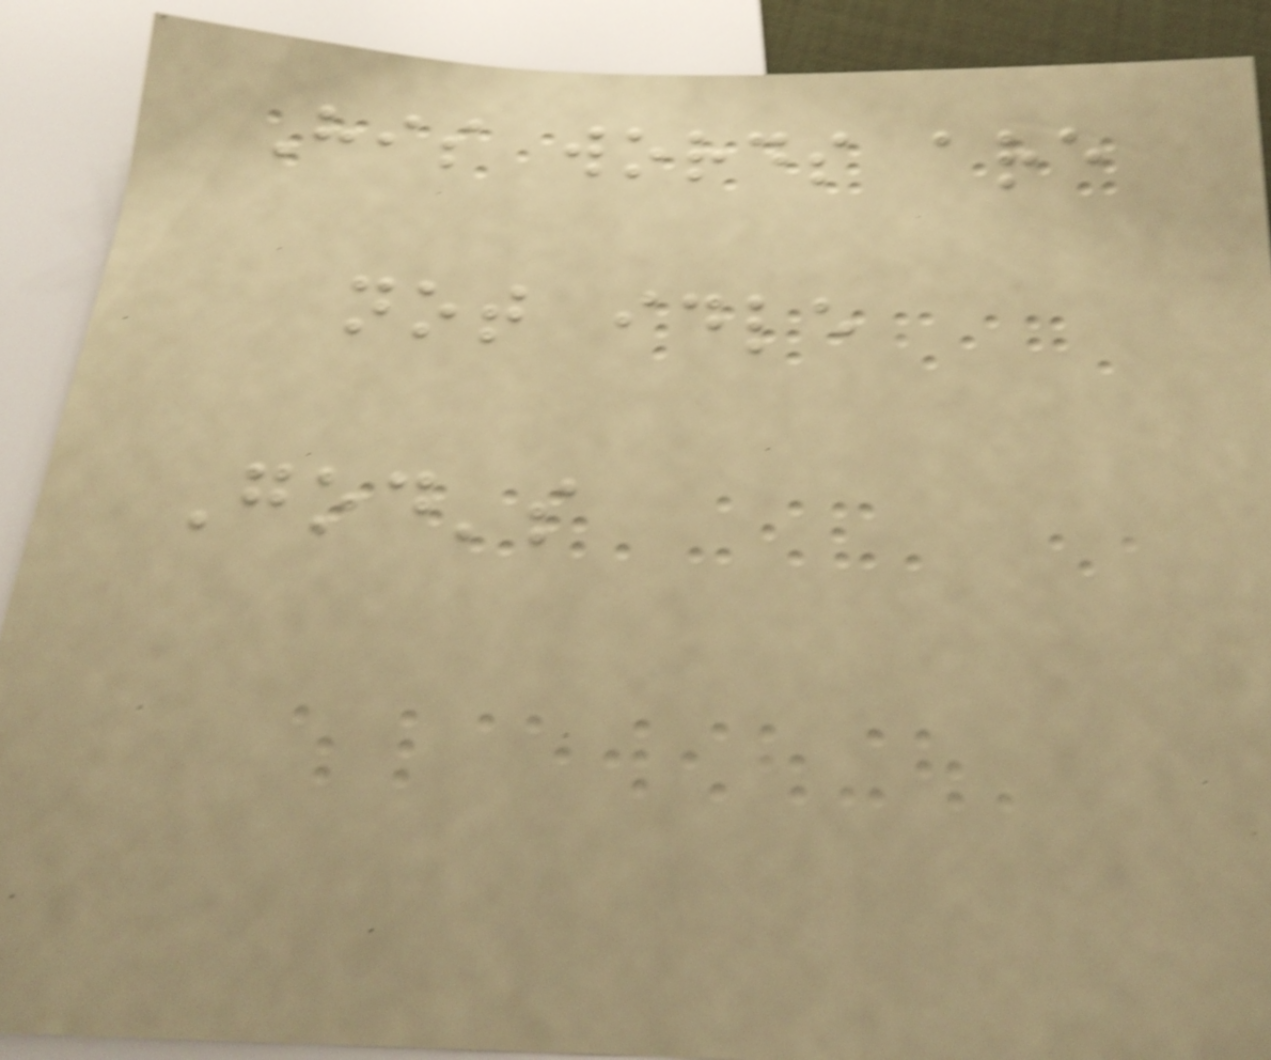His words are
not idle
God's
